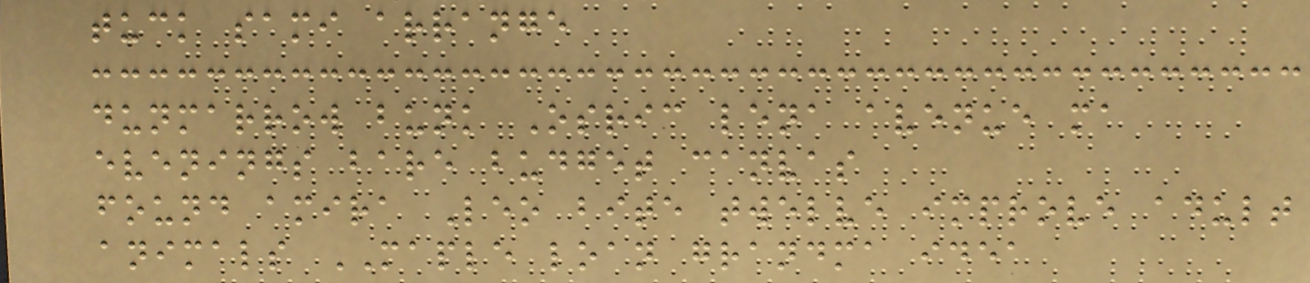tuck sami arrange
dunmarrow bunk Osric lena avenue ma
evenings bare budget canvas
found amira Leo bite twelve improve adult
animals MAPLE loan grandma idea
